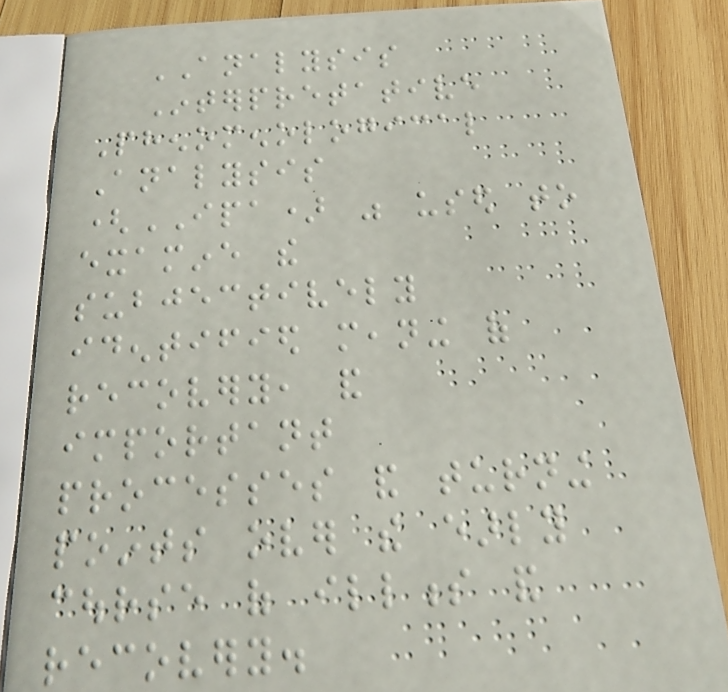ANALYSIS
Interpretative
Phenomenological
Analysis
(IPA) was used to
examine the
subjectively
identified meaning of
recovery, and
important
processes and turning
points over the early
course of illness and
recovery.
